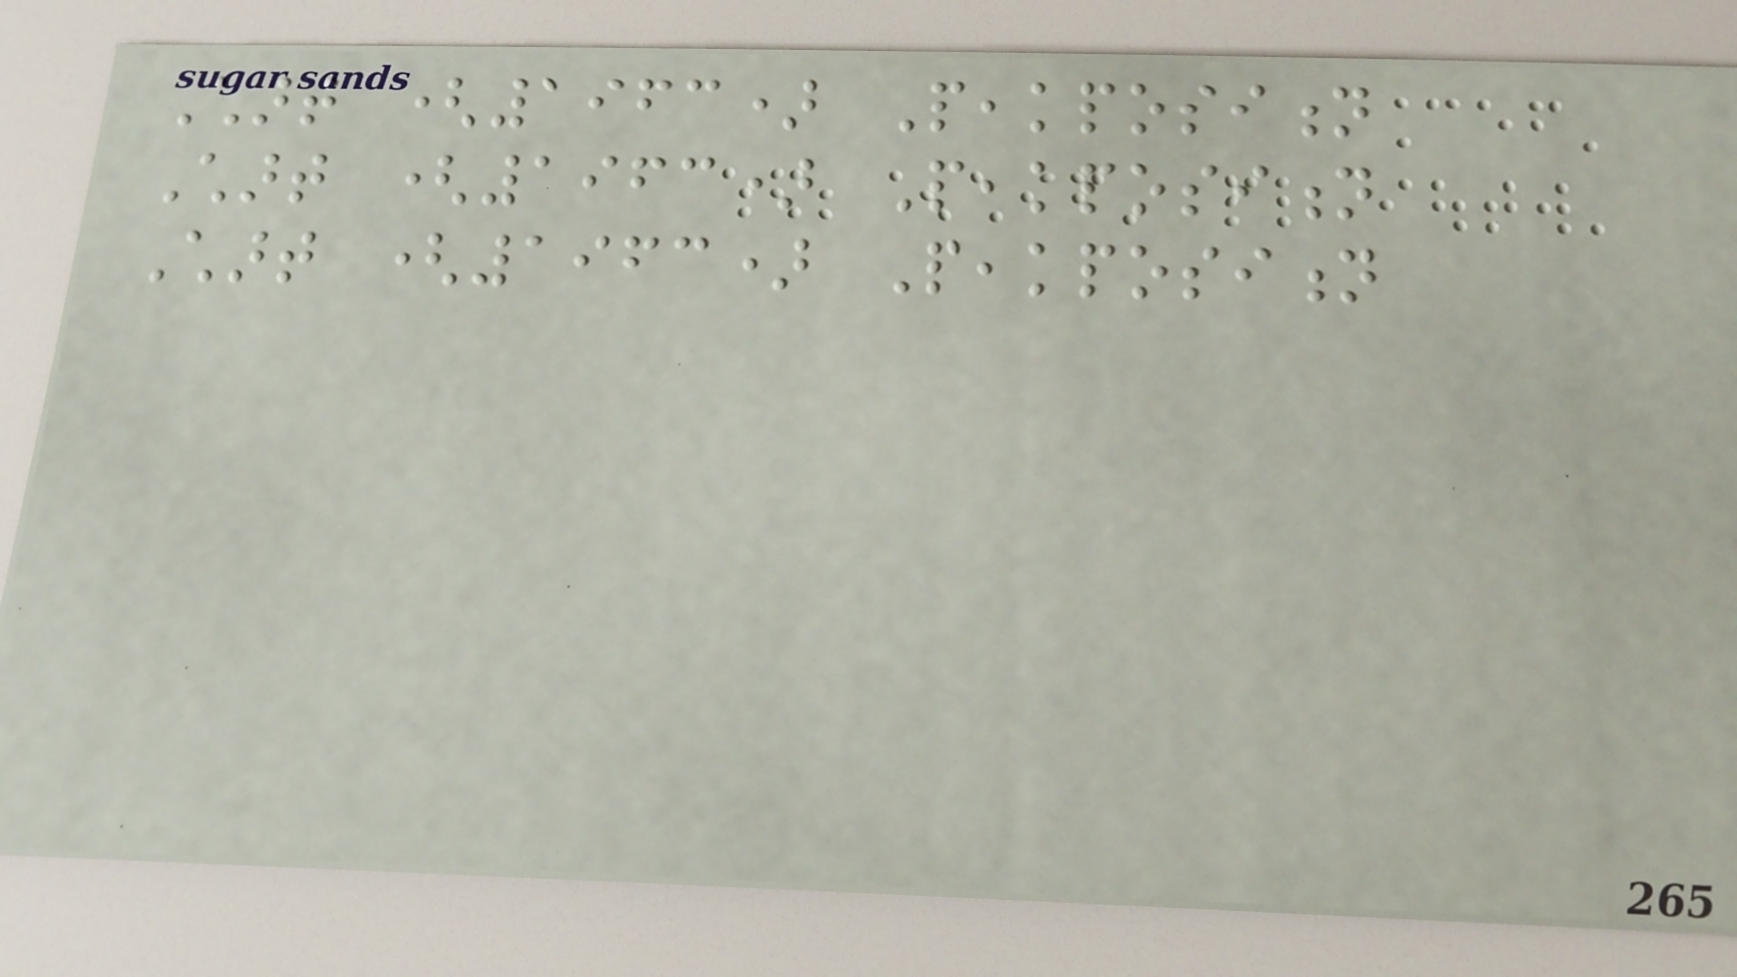Chart (1963) Peakposition
Chart (1963) Peakposition
Chart (1963) Peakposition
